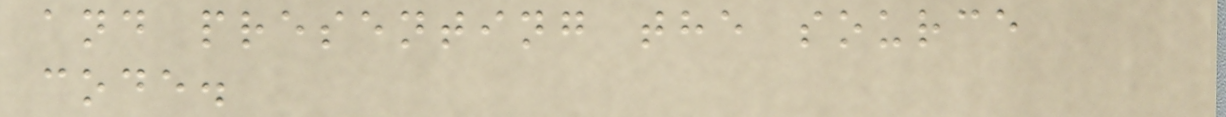and presenting the source
code.
